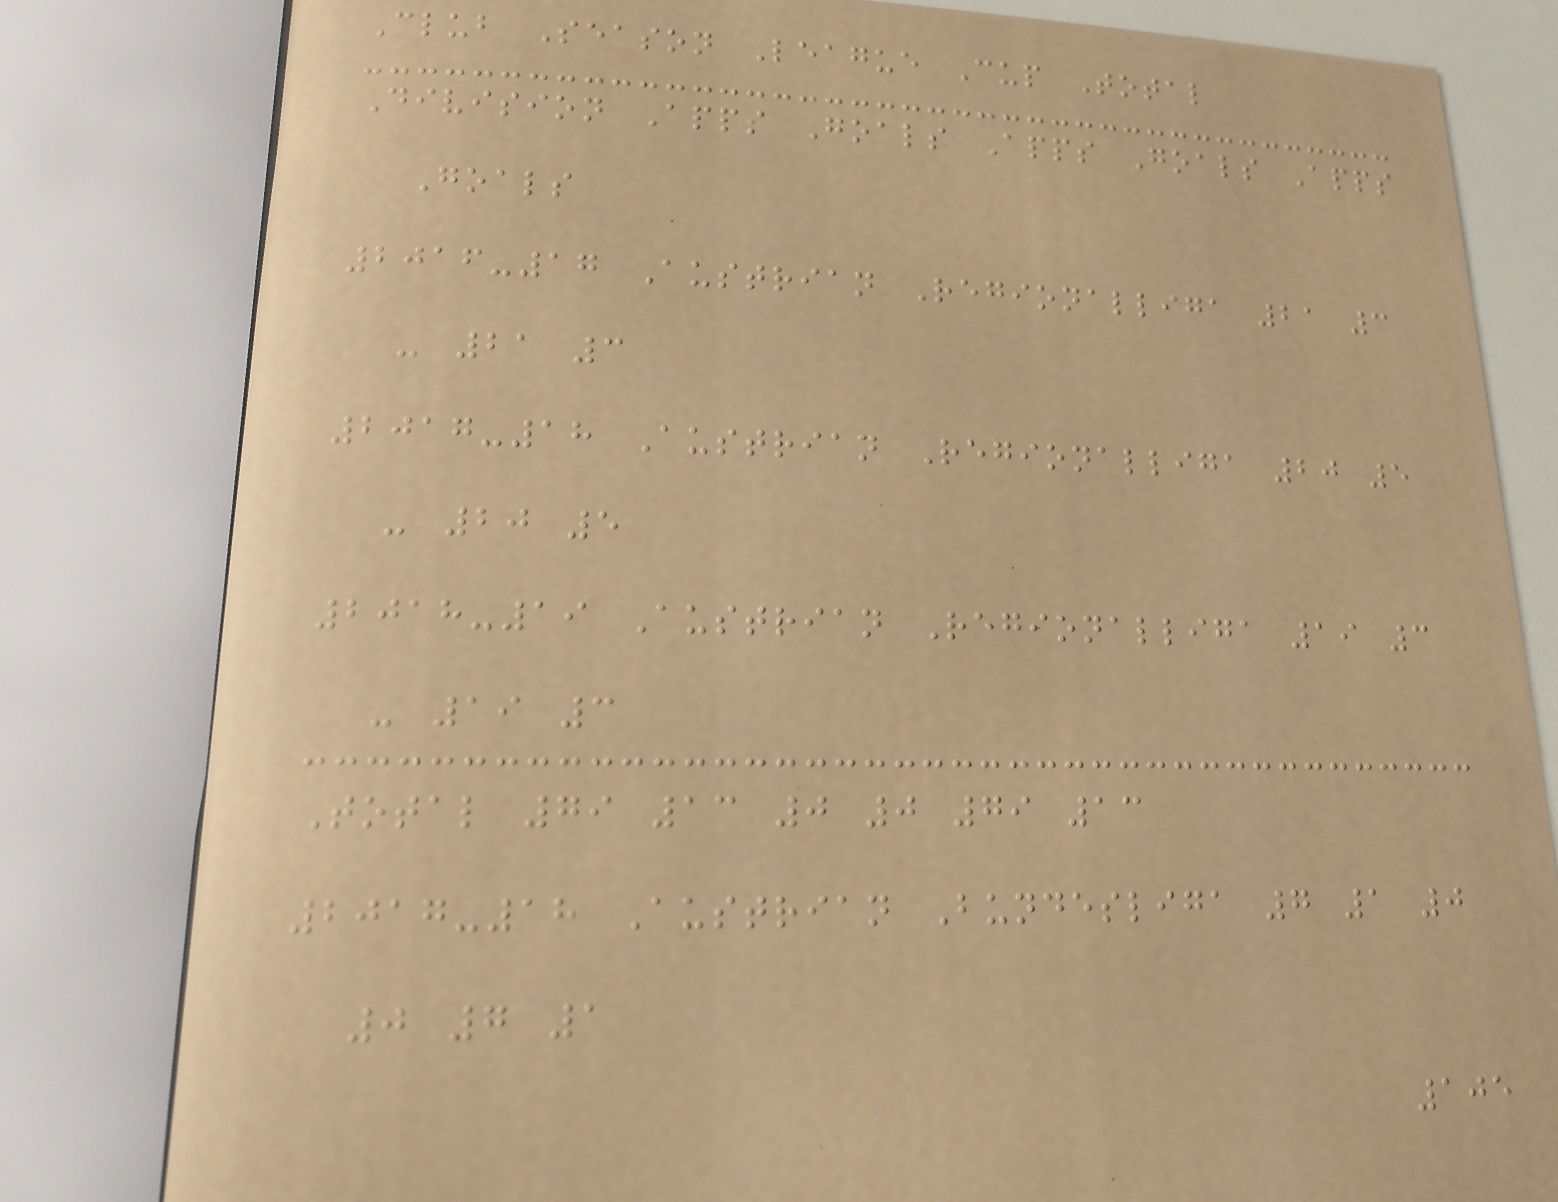Club Season League Cup Total
Division Apps Goals Apps Goals Apps
Goals
2016-17 Austrian Regionalliga 21 3
- 21 3
2017-18 Austrian Regionalliga 20 5
- 20 5
2018-19 Austrian Regionalliga 19 3
- 19 3
Total 79 13 0 0 79 13
2017-18 Austrian Bundesliga 7 1 0
0 7 1
105
